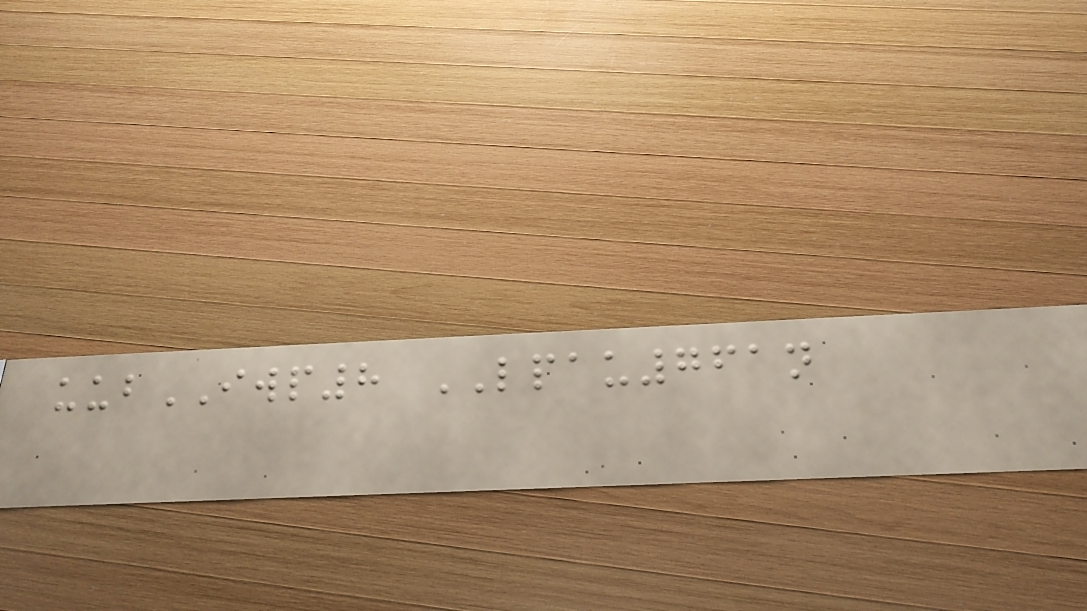uubIWP8 LPAU761n
